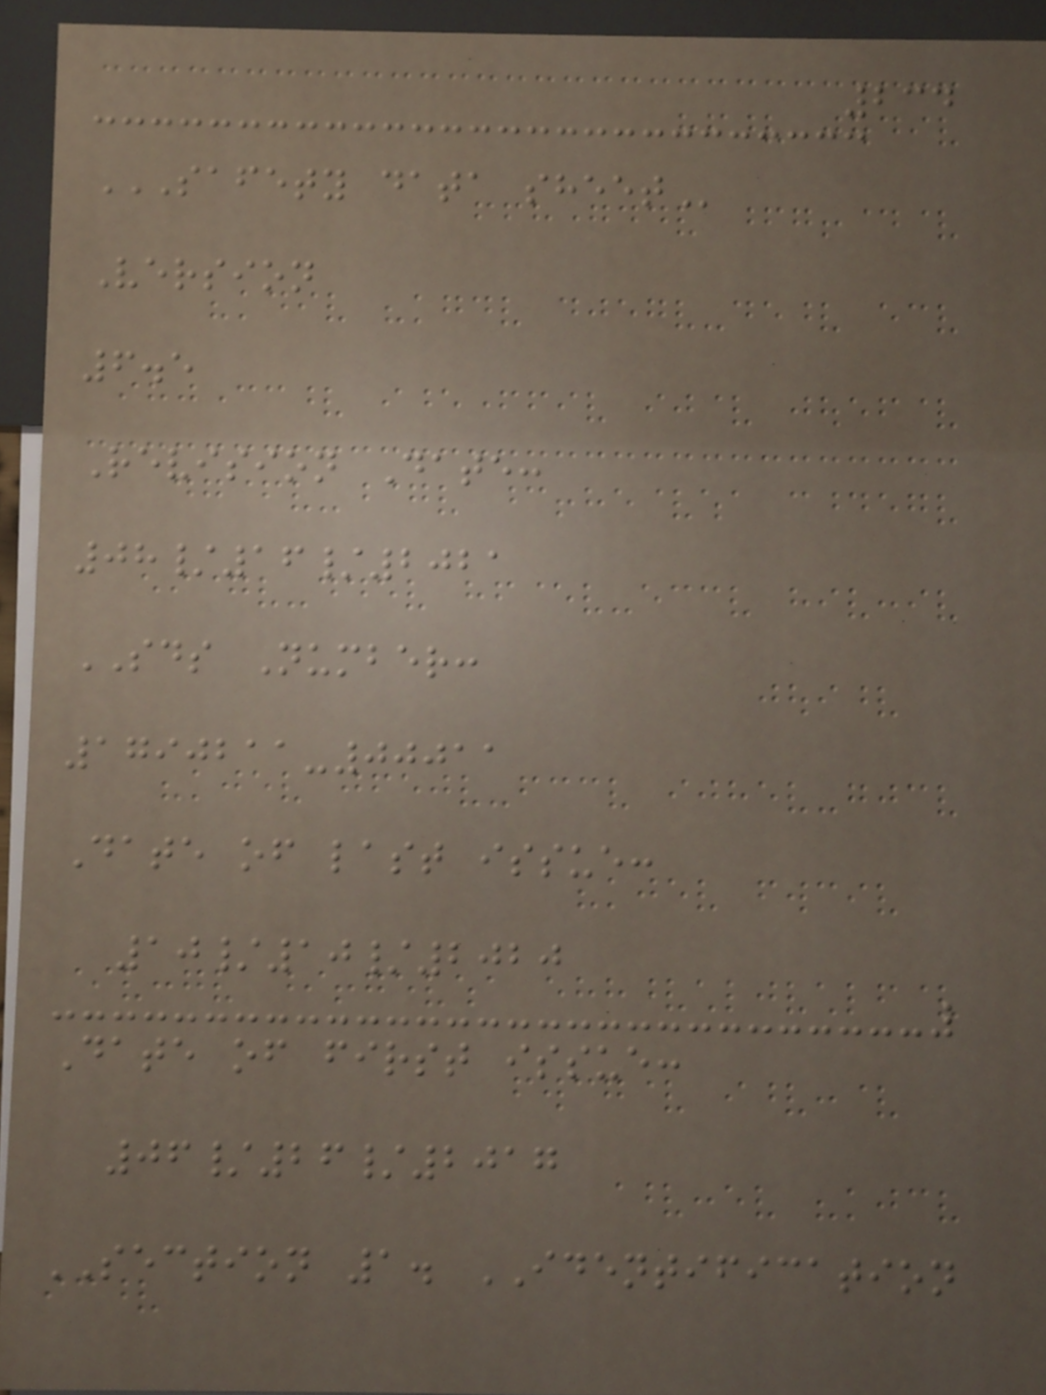234
SAFETY DATA SHEET
Version
6.5
Revision Date:
08/16/2021
SDS Number:
1790211-00011
Date of last issue:
10/10/2020
Date of first issue:
06/26/2017
SECTION 1. IDENTIFICATION
